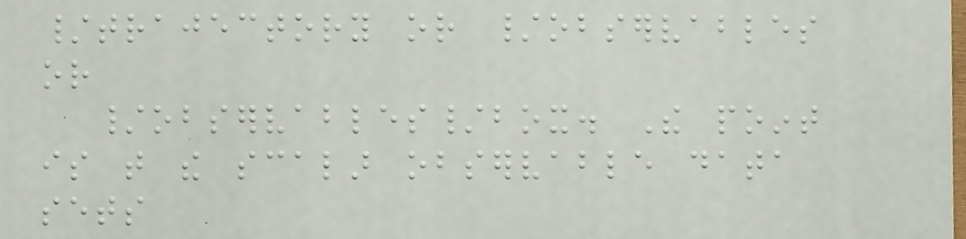/trajectory or /observables
or
/observables/box. The point
is that the scalar observable data
sets
